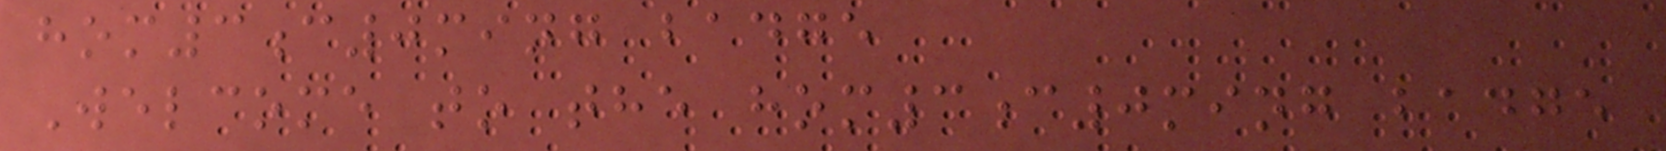hom3c0ming badge
Welcome to the hom3c0ming badge
